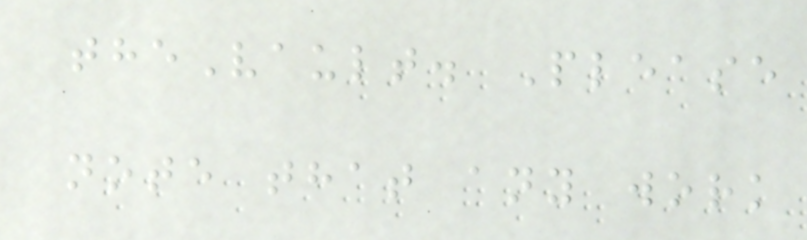theVault. Please
note that any work
